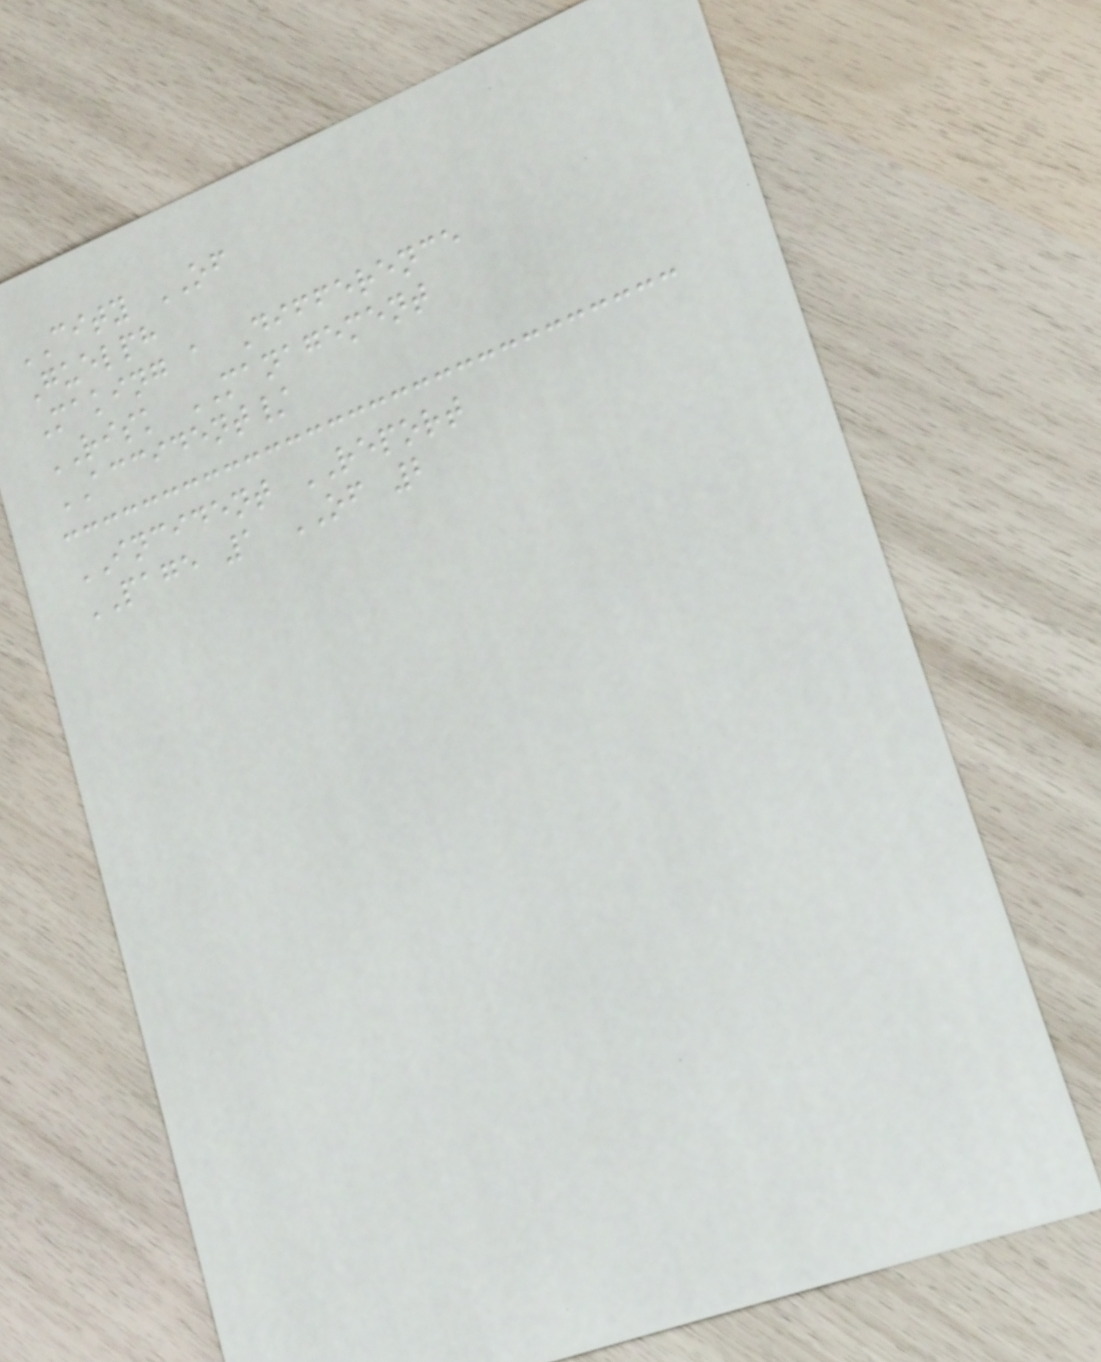CITY OF
Guelph
Making a Difference
RISK MANAGEMENT
ACCIDENT/
INCIDENT REPORT
PAGE 1 OF 2
